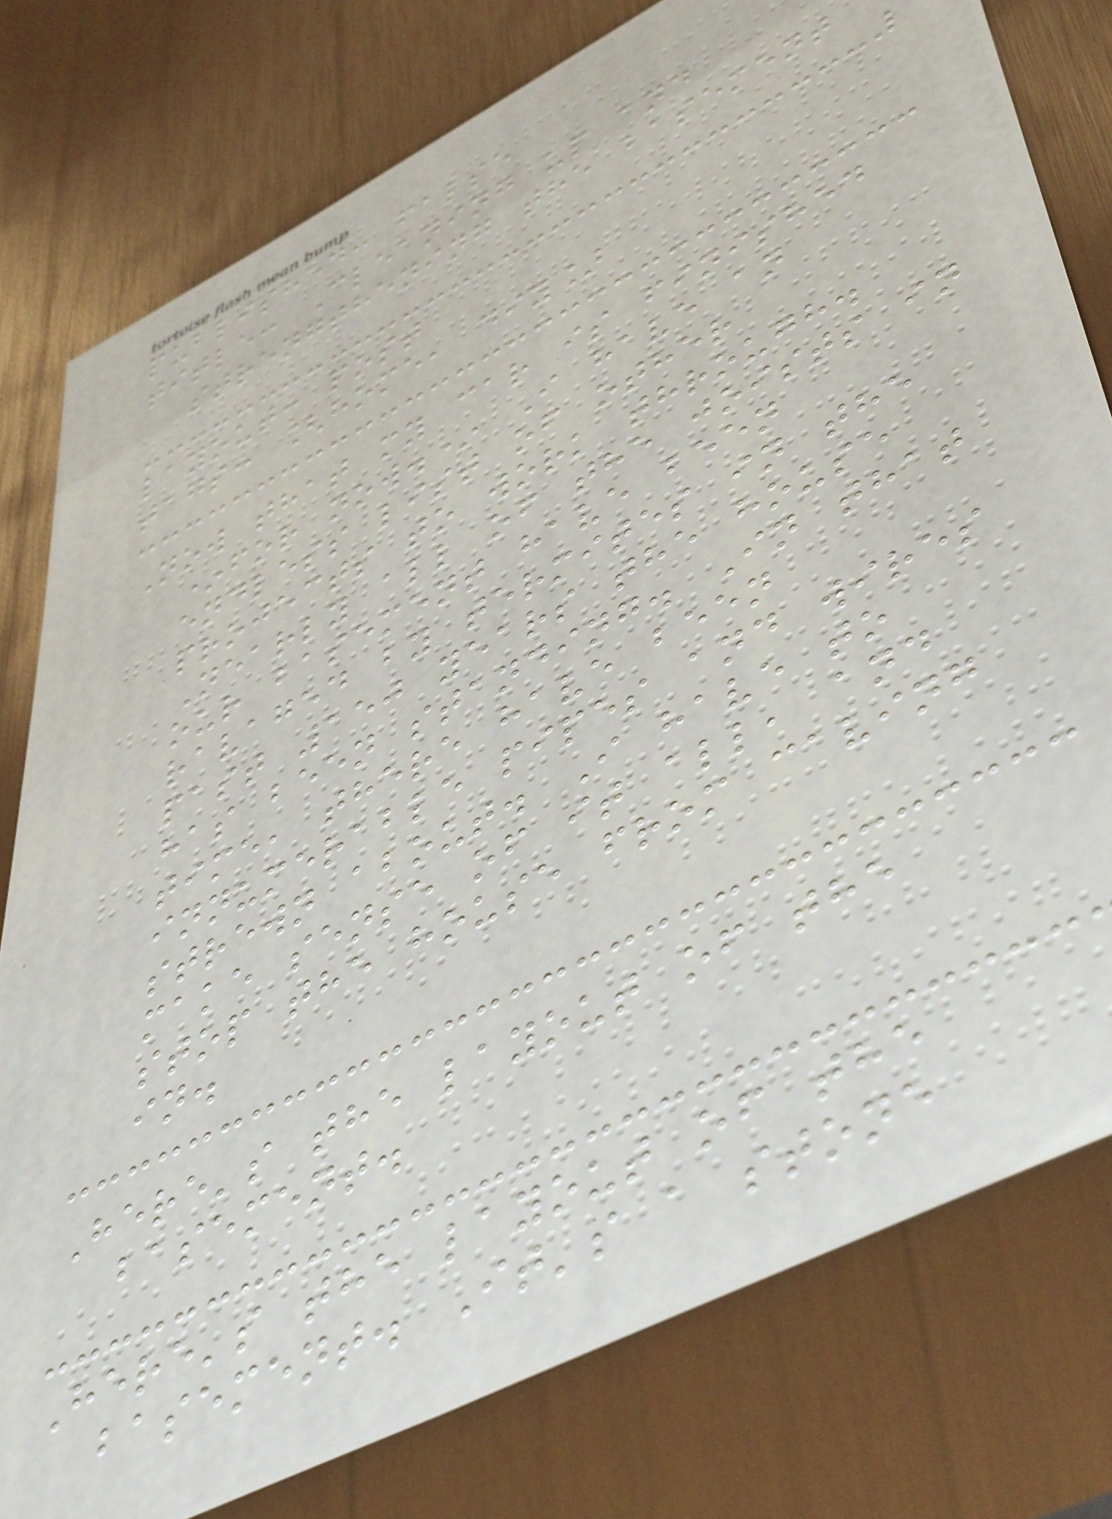published: false
title: Cleaning up and
strengthening the basement
layout: post
tags: [home, diy]
Now that my car is finished
*for now.* I have an
endless list of other
projects to work through.
Nearly all of the joists in
our basement have been
ravaged by termites in the
past 150 years the house
has been standing. In that
time, there have been
innumerable pipes and wires
strewn about. I have to
make sense of it all, and
stop the house from caving
in.
Here's the layout of the
basement.
Here's the layout of the
basement. It's a stone
